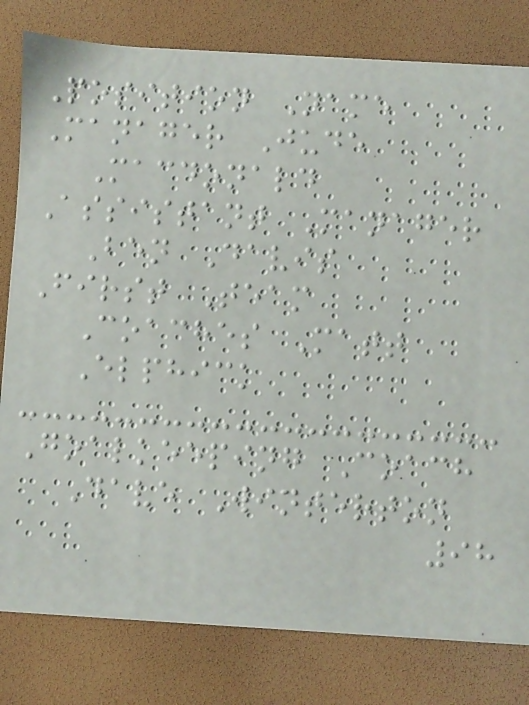Position Name
Manager Jude
Macdonald
Assistant Manager
Ben Davis
First Team
Coaches Matt
Elphick
Goalkeeping Coach
Dave Winterton
98
